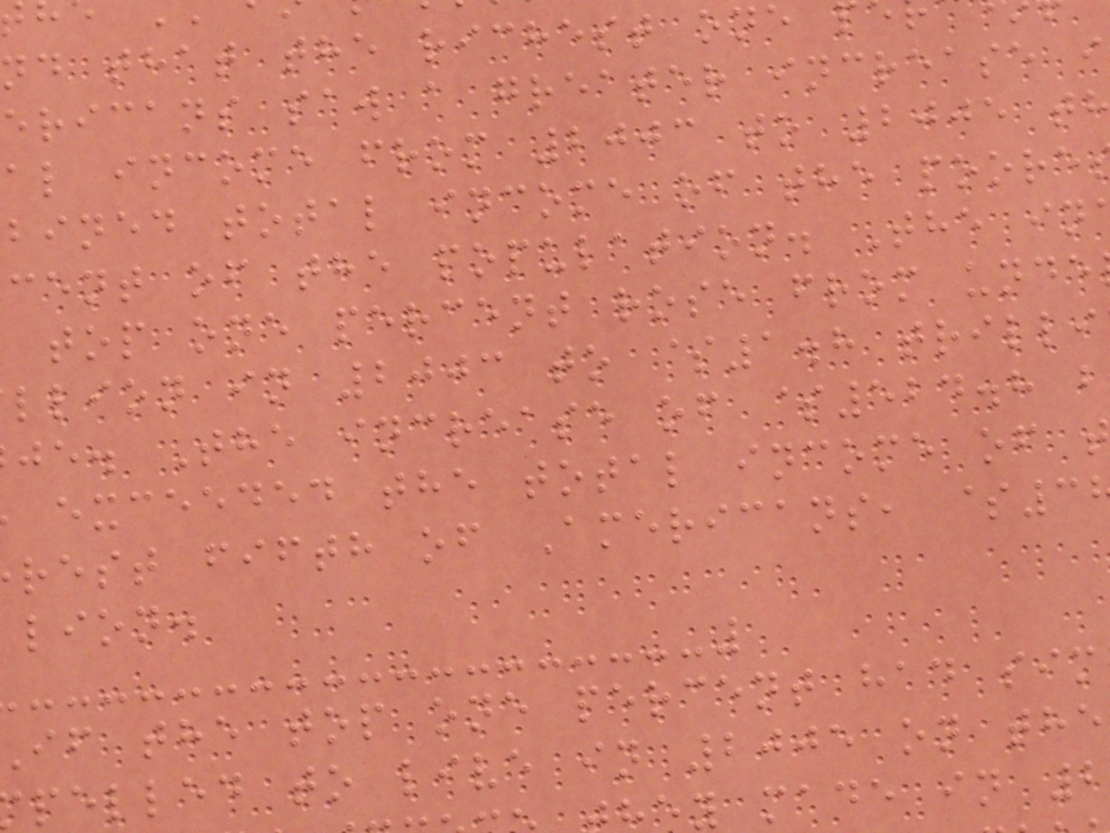nd that the richest one
ericans saw a greater increase i
al income from 2003 to 2005 t
bined total income of the poore
cent of the population. The in
top one percent rose from unde
llion in 2003 to $1.8 trilli
je. The increase of $524.8 b
exceeded the total income of
rest fifth of Americans, $3
lion.
if the top one percent had sim
pelled to live in 2005 on the
y made in 2
